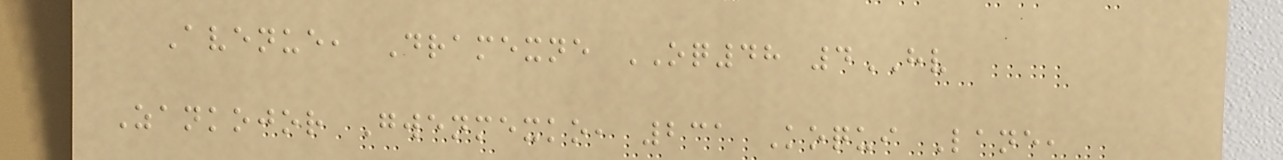Avenue, Dramexne OQ48 4HV
Zankojor Gwenmexko, 231 Koqui Lane,
